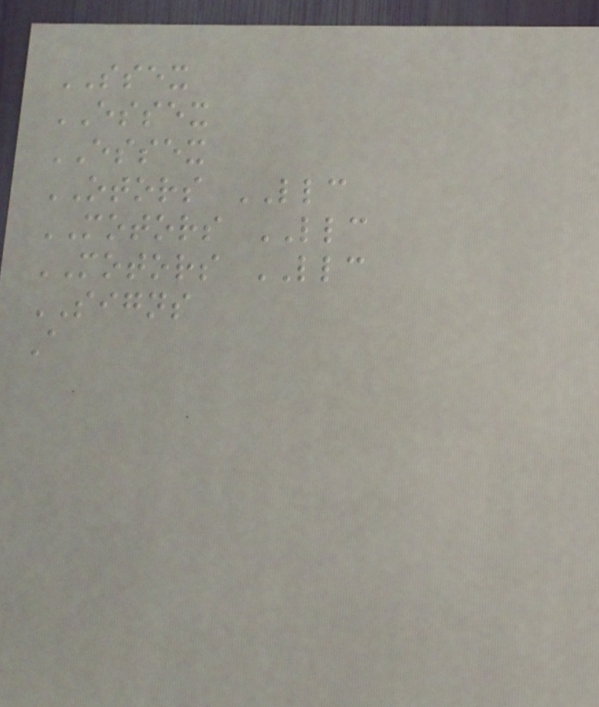SSEX
ESSEX
ESSEX
OTORS LLC
MOTORS LLC
MOTORS LLC
SIGNS
A
